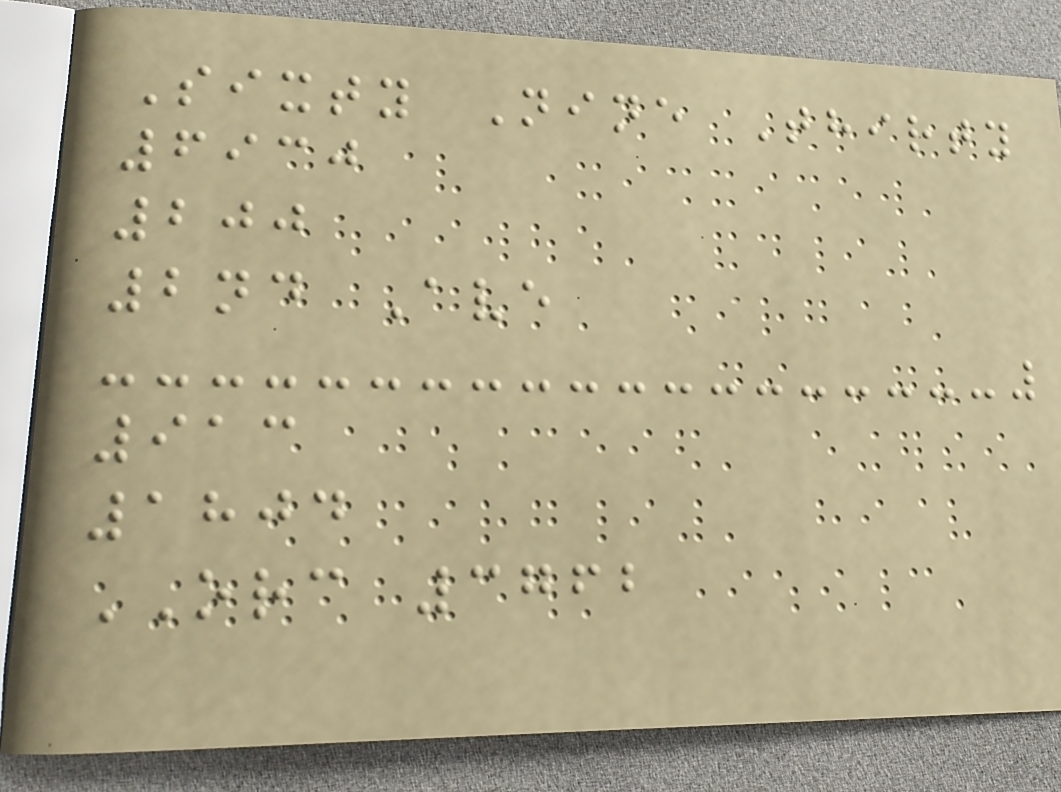Sixty Nine Thirty
6930
200
2nd Ave
913
1804
ORC 3762
